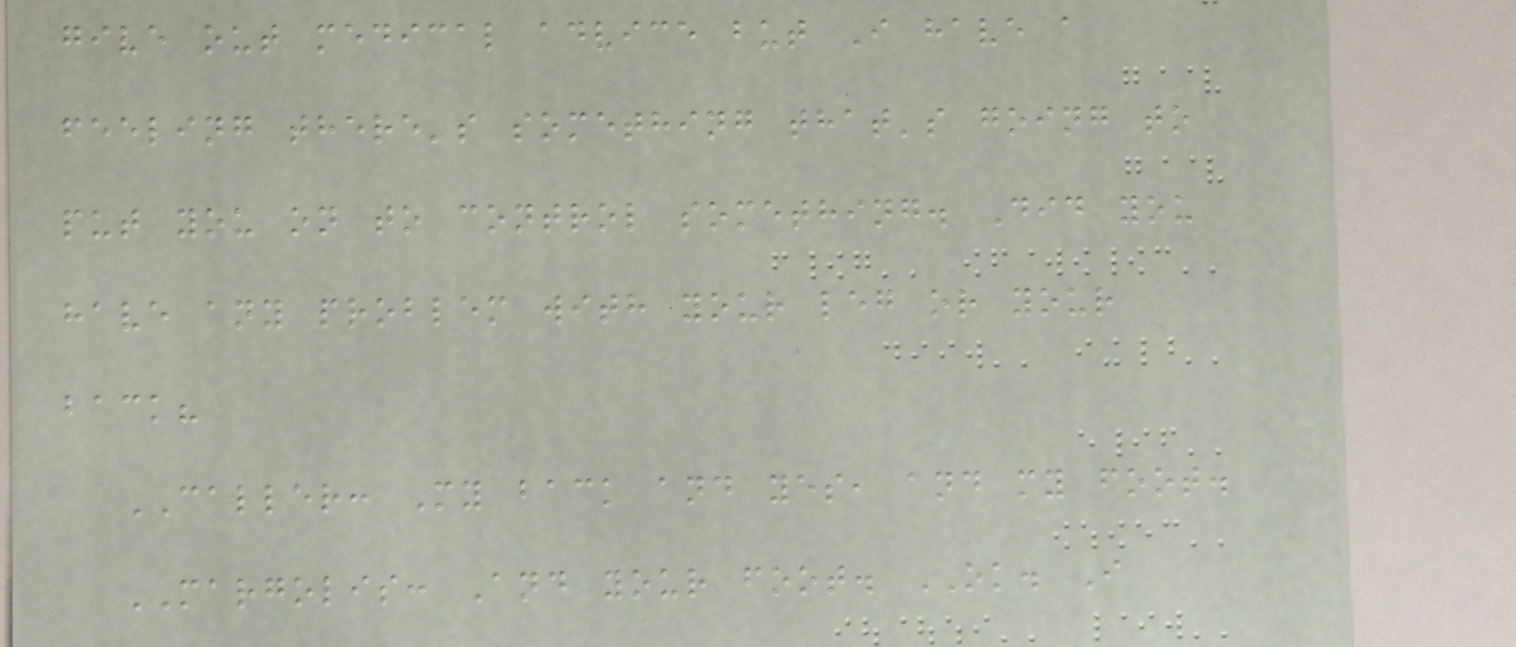give out medical advice but I have a
feeling there's something that's going to
put you on to control something. Did you
have any problem with your leg or your
back?
CALLER: My back and yes, and my foot.
MARGOLIS: And your foot. OK. I
